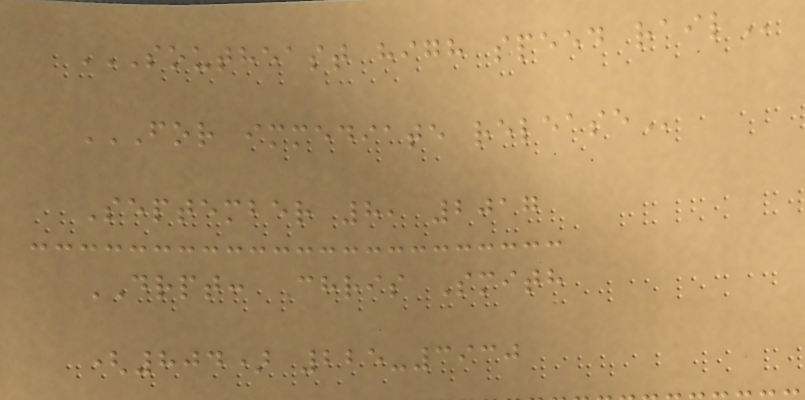SOUTHEAST HIGH SPEED RAIL
FOR IMMEDIATE RELEASE
September 8, 2017
DRPT: Chris Smith
(804) 225-3930
